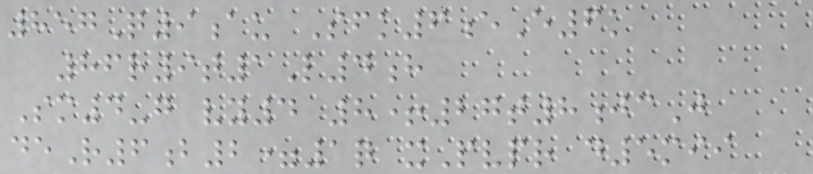857Q9au Sfk6eE6k
86r9t1L4h
Sm4-g vy4 8+27t8jcJ
deR6b2=1q xPvpr d5mii
